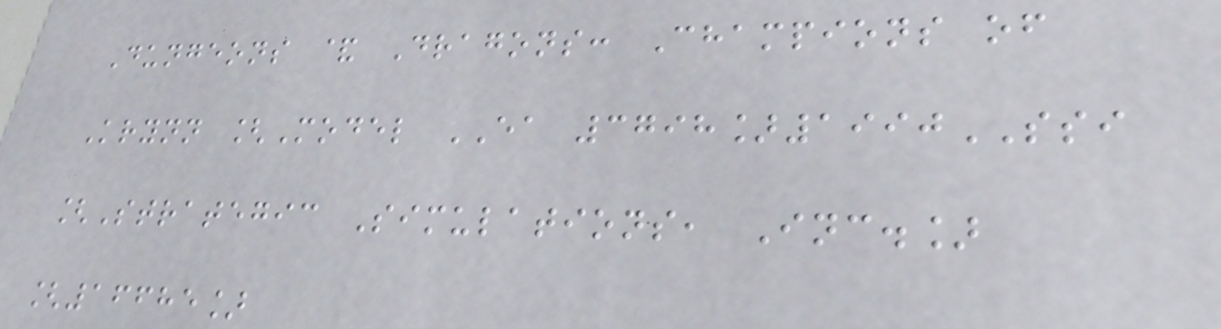Dungeons & Dragons: Champions of
Krynn [Model EA 3798]1990SSI
[Strategic Simulations, Inc.]
[16685]
